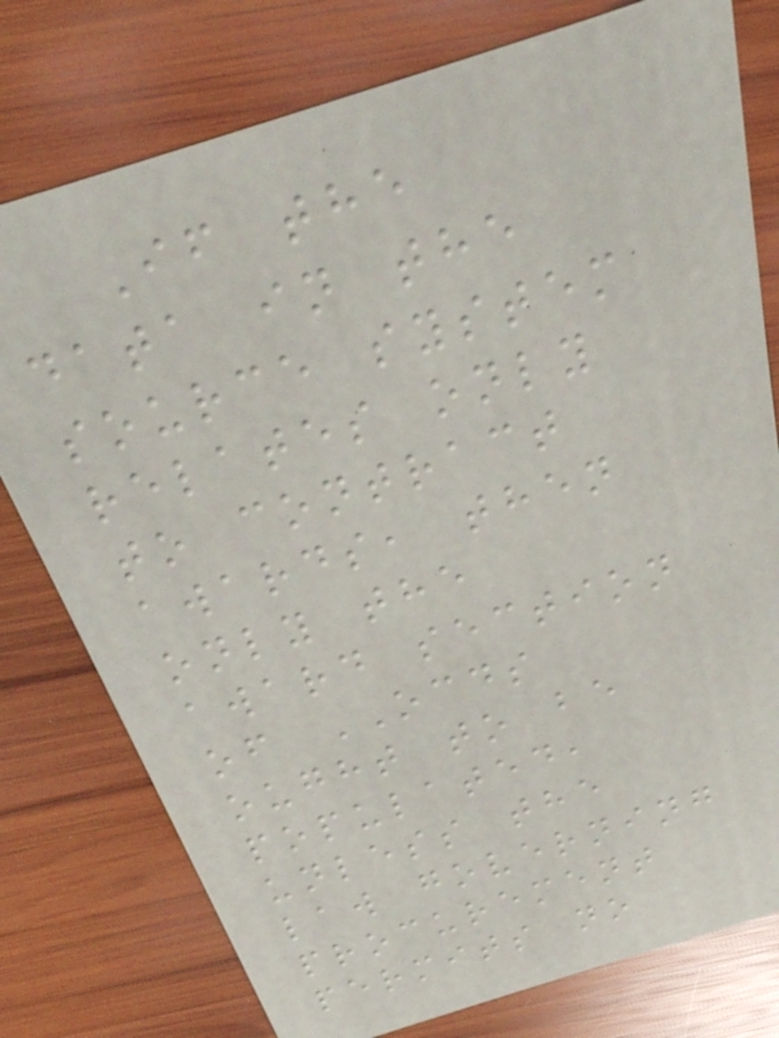If the
data in the
source system
relates only
to contract
awards, then
only the
award section
of OCDS
ought to be
populated,
unless the
law governing
procurement
permits no
